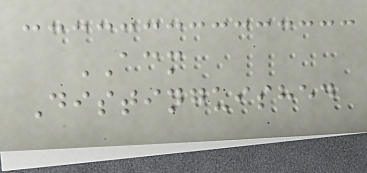ACM
Distinguished
